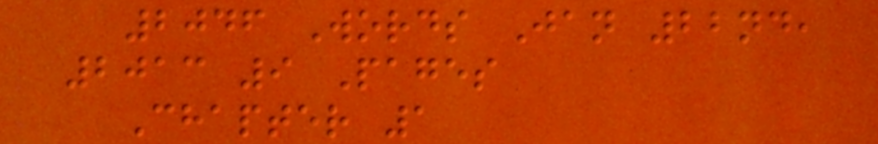2046 Words Jan 22nd,
2013 9 Pages
Chapter 1
